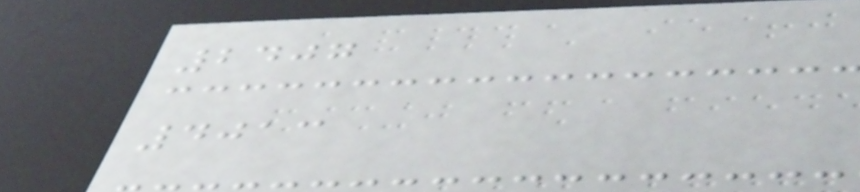2407
4013
